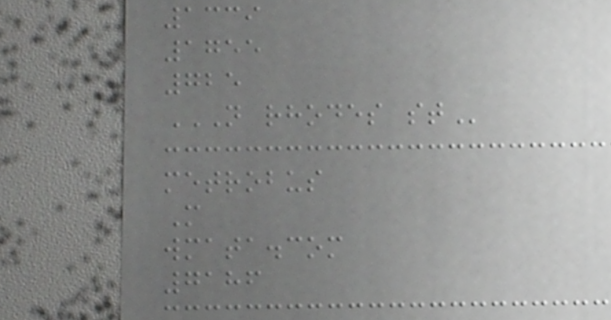1339
1755
725
N RHODES ST
metrobus
M
wmata.com
7186
